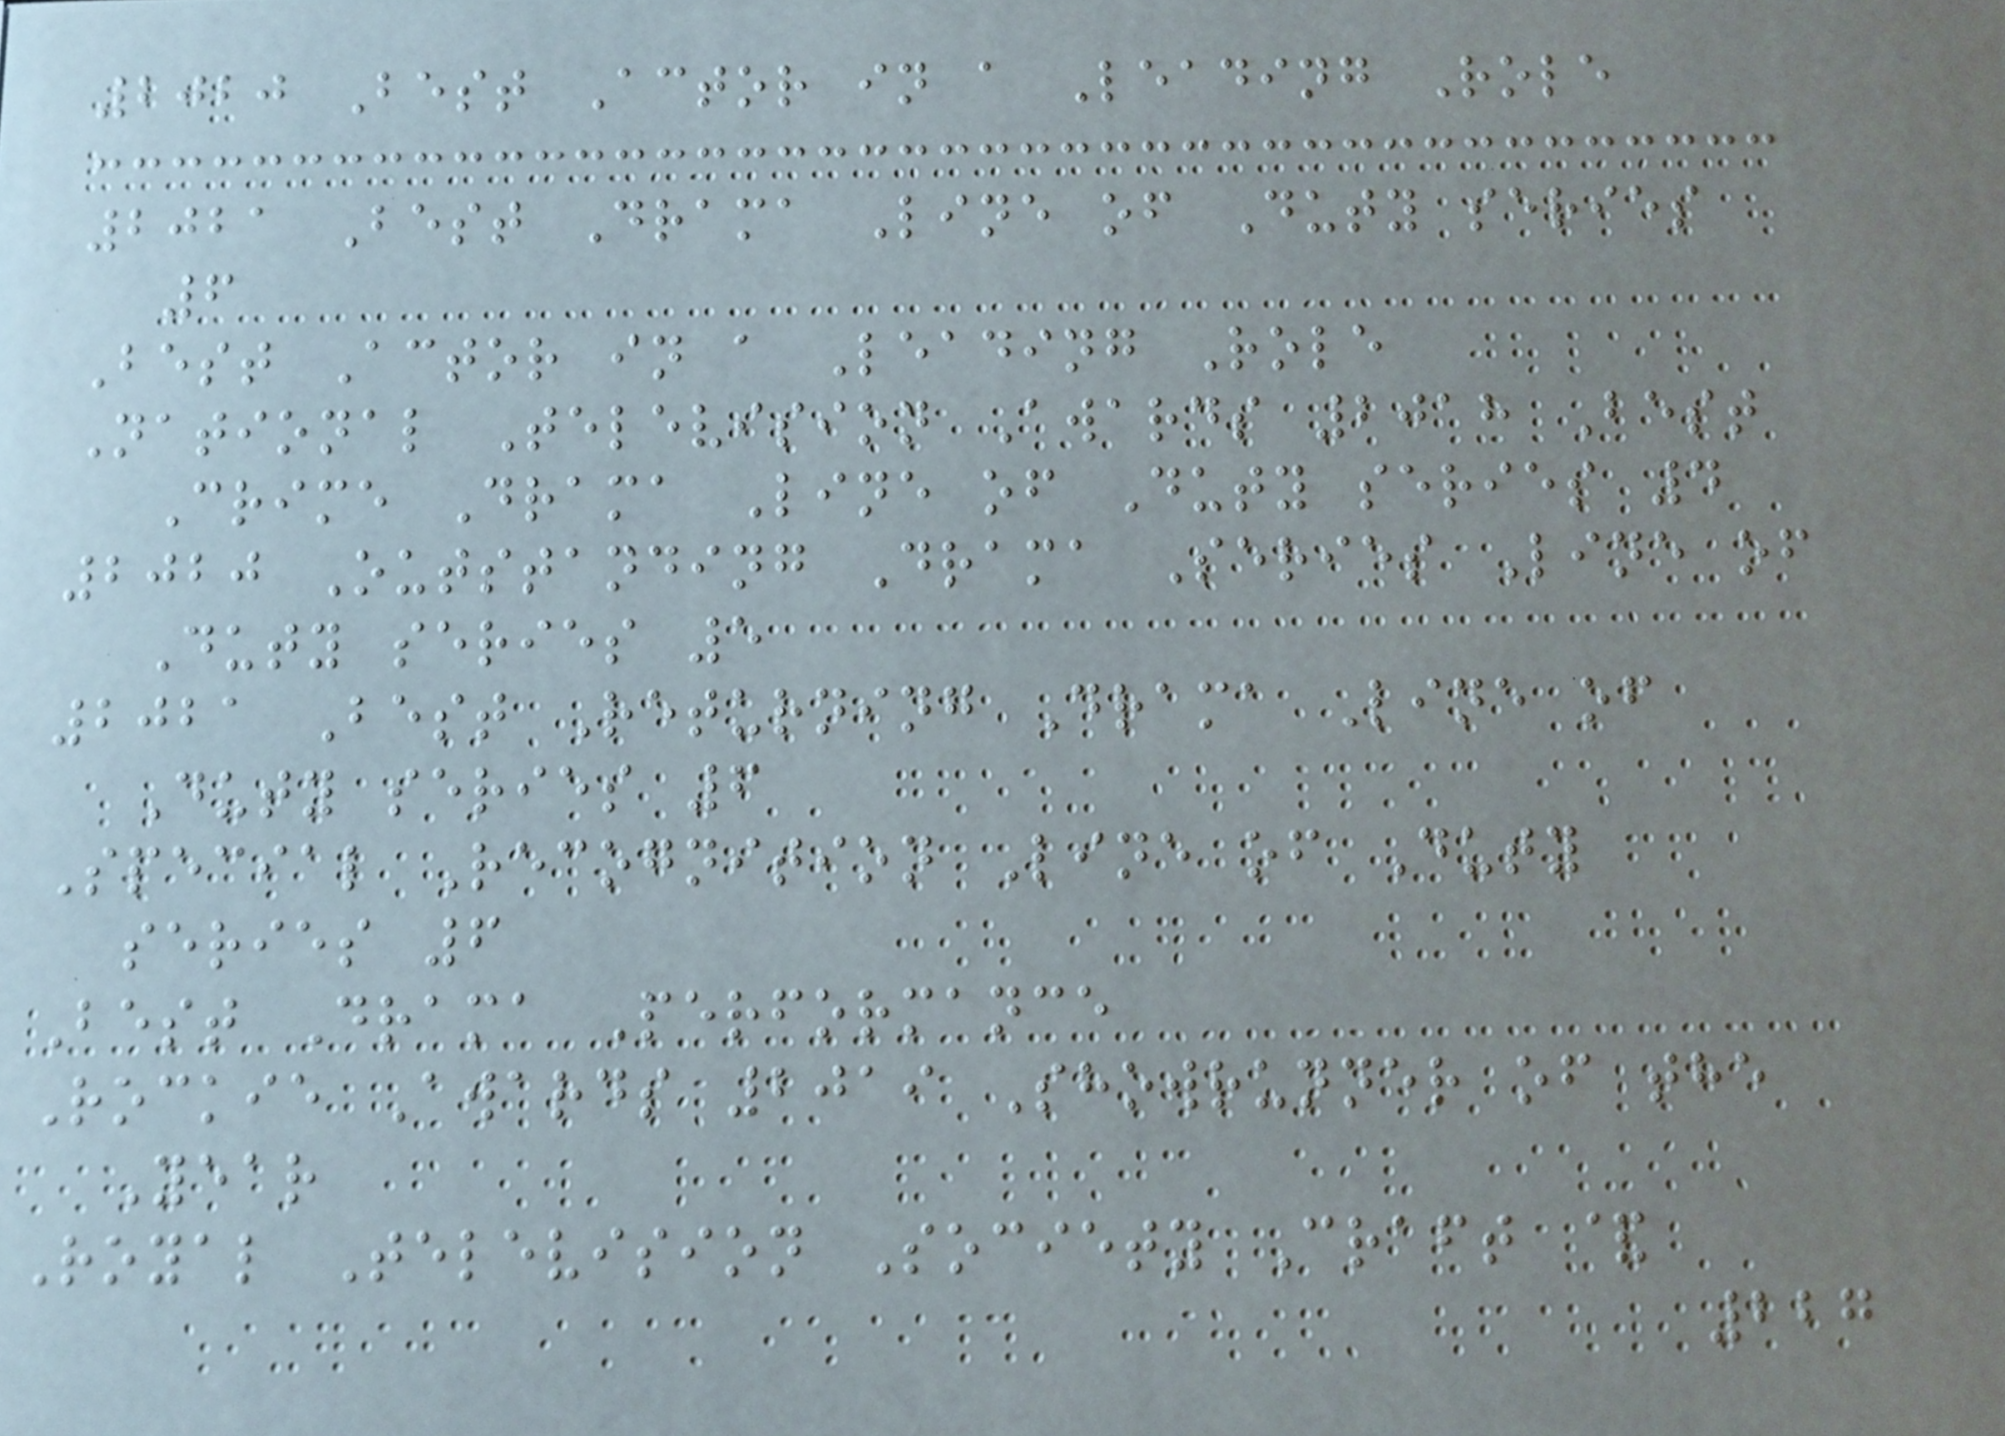2020 Best Actor in a Leading Role
2021 Best Drama Line of Duty series
6
Best Actor in a Leading Role
National Television Awards 2018 Best
Crime Drama Line of Duty series 4
2020 Outstanding Drama Series Line of
Duty series 5
2021 Best Returning Drama Line of
Duty series 6
Special Recognition Line of Duty
series 6
Best Drama Performance
Rockie Awards 2019 Showrunner of the
Year
Royal Television Society Craft &
227
